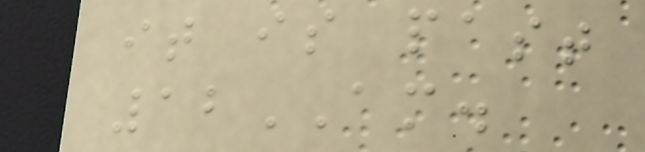it is past
12AM.
